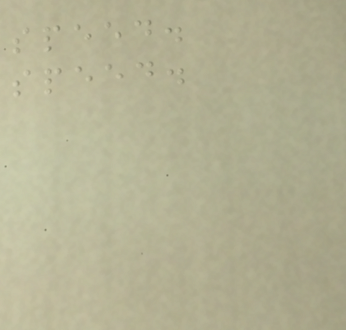speed.
speed.
